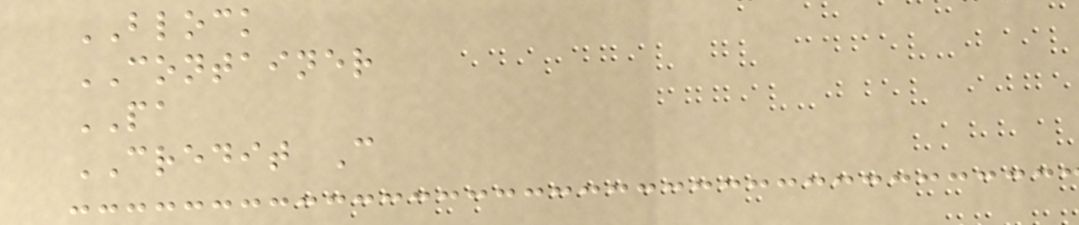BLOCK
CONTAINER
PA
CREDIT C
